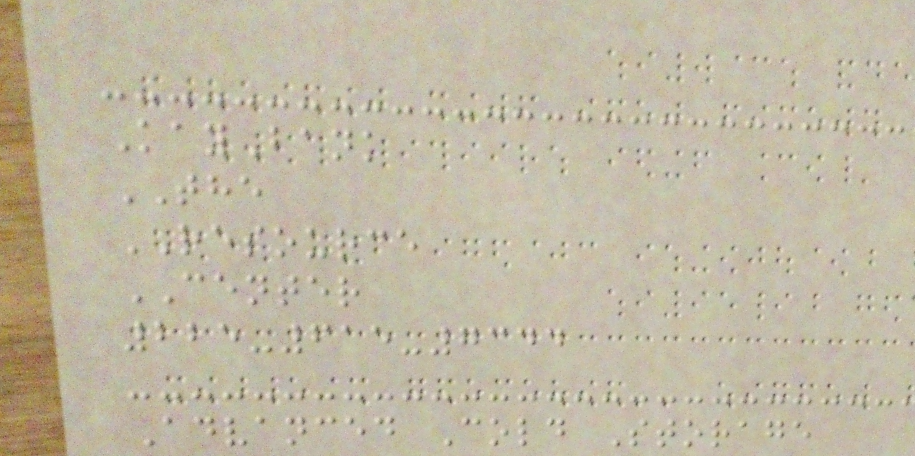KayBank
THE
RESOURCE
CENTER
225-615-7344
Advanced Cold Storage
